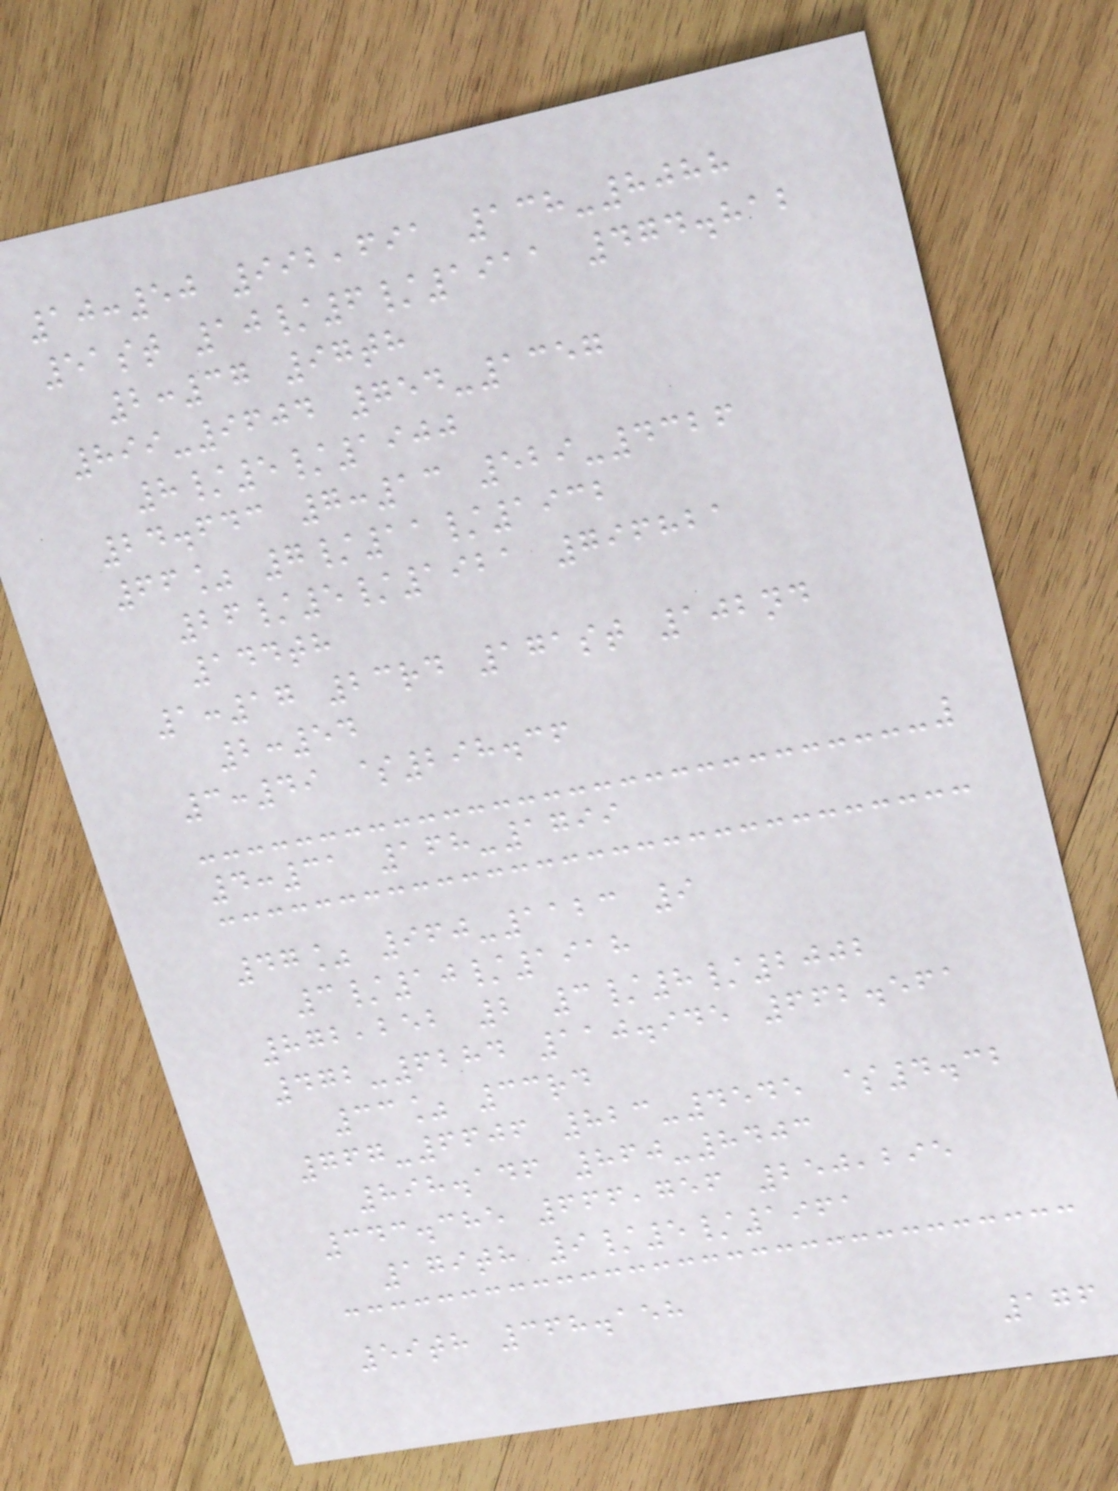10:50 992,691 138-8088
51st 10/6/1911 474.812
2:37 97th
899-9604 754-1357
8/5/1900
24.643 7:13 529-4326
66% 7/11/1932
26/5/1921 796821
144th
1:17 23rd 171st 102nd
2:54
3:49 $298.36
4:31 168-1799
47% 960-1123 9
3/10/1918
872,252 2 3/8/2002
472-6284 110.945 662.561
33% 33rd
767-6606 823-4545 $4.32
898.146 860-8403
343.385 666,756 250,295
179th 9/5/1961
59th 368.158
176
